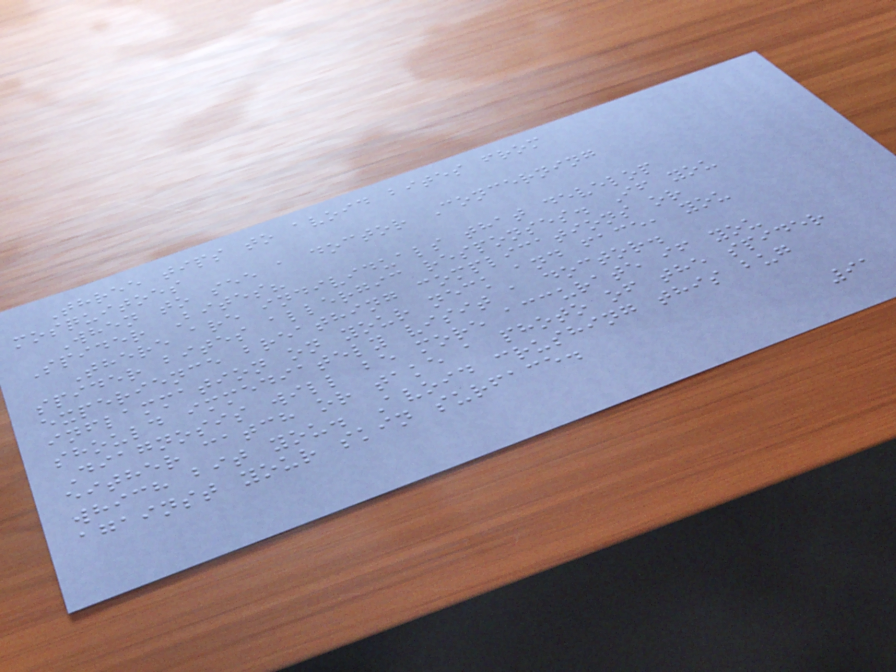Three tips to avoid bites from
mosquitoes
When to see a doctor Concerning
Spider Bites?
There are individuals that develop
spider bites allergic responses. If you
experience breathing complications or
inflammation on your neck and face, you
should immediately visit a doctor.
Diagnosis will be more accurate if you
either catch or take a photo of the spider
which bit you. Avoid crushing this bug
against your skin surface.
91
